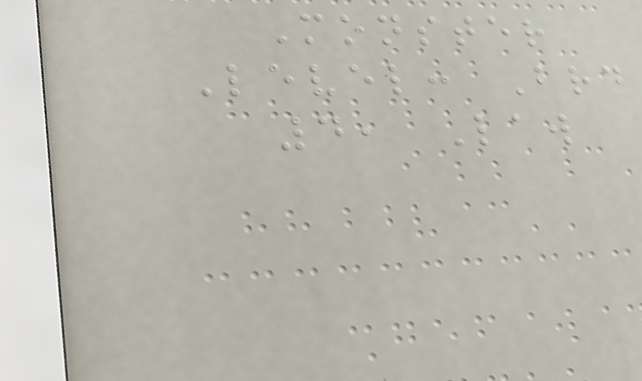Monster
Level: Brd
4, Law
